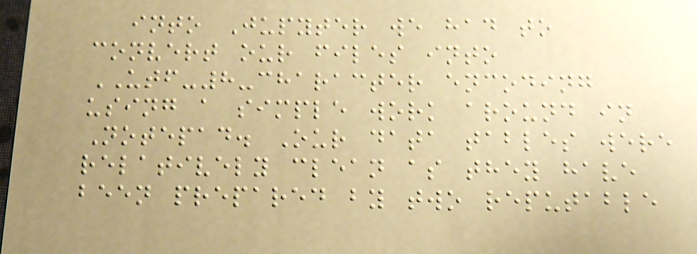into Jupyter we had to
convert our files into
UTF-8-character encoding
using a simple work around in
Notepad. Our data tables were
relatively clean as they have
been prepared by two reputable
